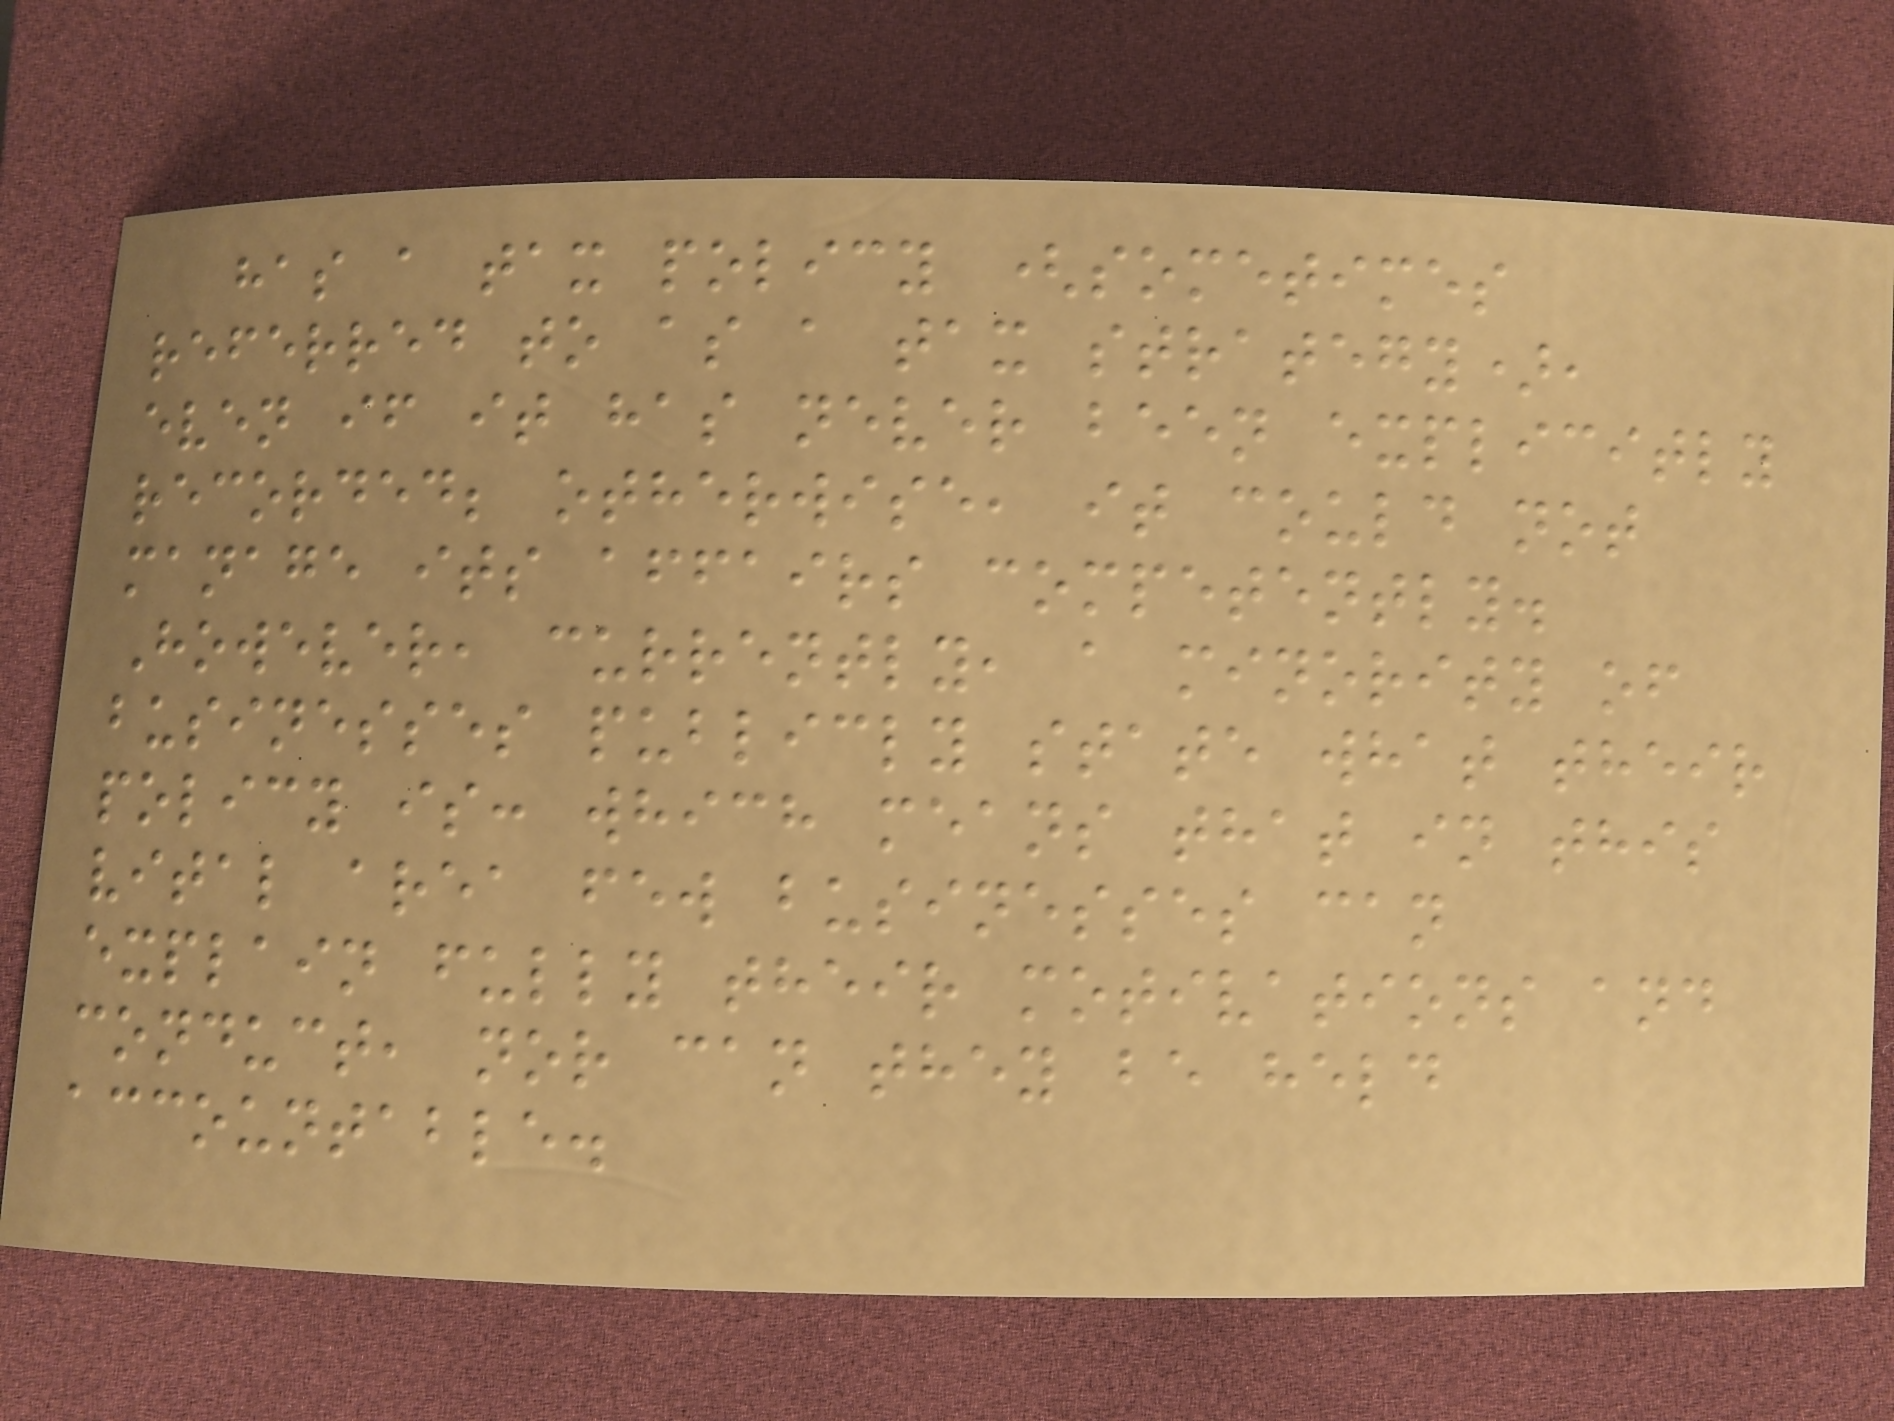has a tax policy (sometimes
referred to as a tax strategy),
even if it has never been explicitly
recorded; otherwise, it could not
manage its affairs competently.
However, currently, a minority of
businesses publicly state what their
policy is: which means that in this
vital area few businesses can
explain fully their motivations and
conduct, nor can they be held
accountable.
